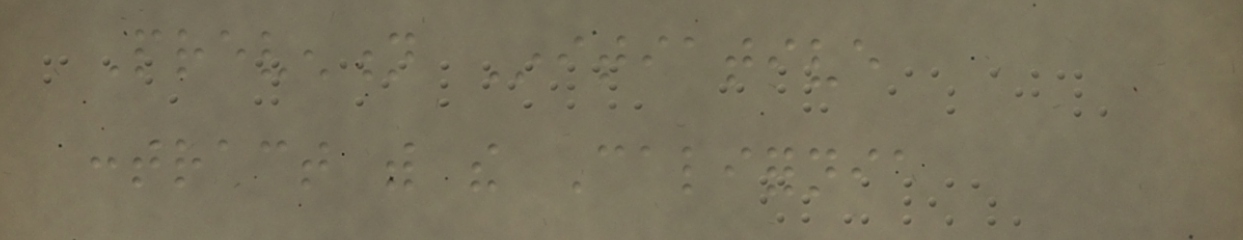Prevention Initiative
contract with the California
